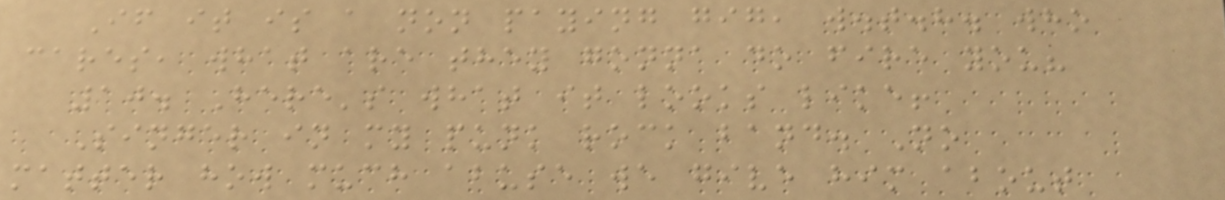If it is a non paying gig, w.t.h. who
cares, what are they gonna do fire you?
10. Here's what it looks like!
Singer in my punk rock band. No
matter how much abuse we give him about
